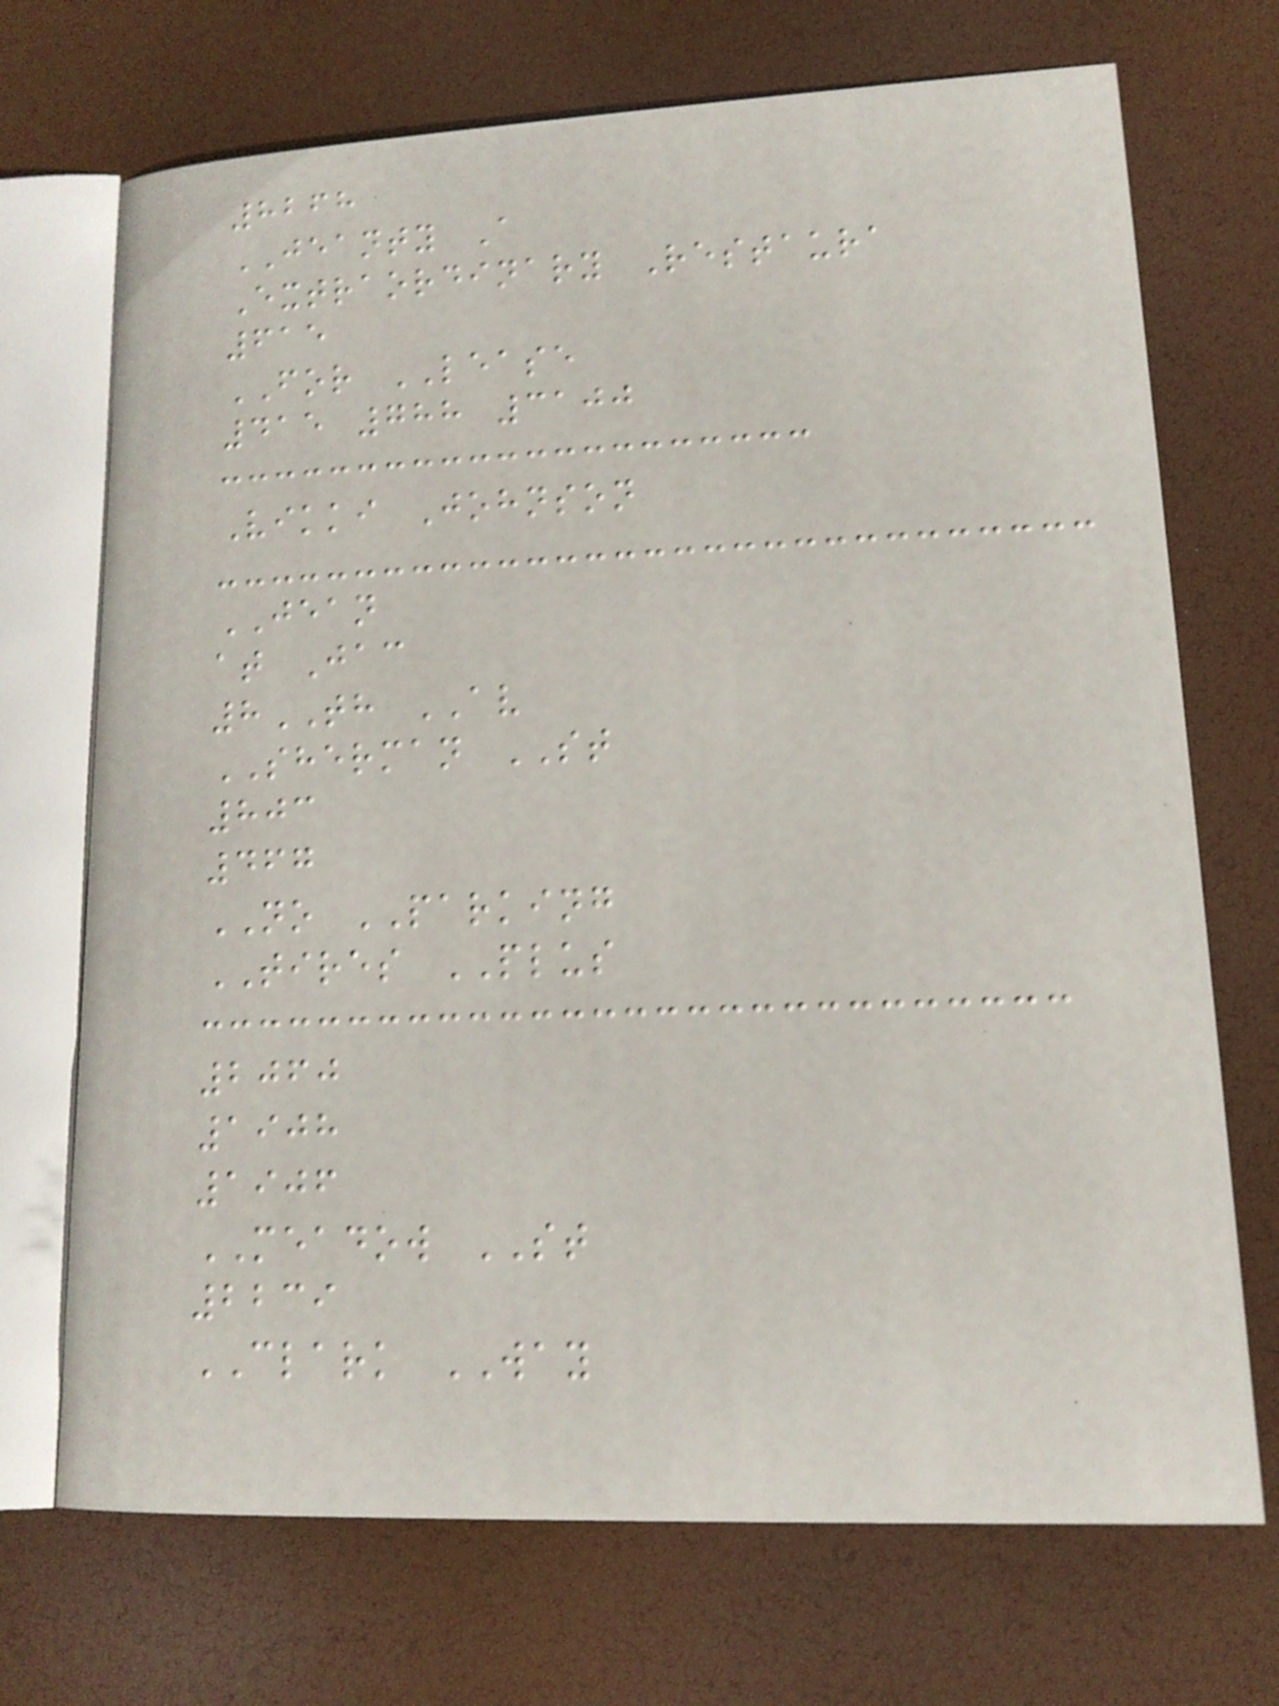8268
JEANTY A
Extraordinary Restaura
615
FOR LEASE
415 788 3100
Vikki Johnson
JEAN
at Jac
8TH AV
SHERMAN ST
803
467
NO PARKING
TIRES PLUS
2060
1908
1906
MEADOW ST
2239
CLARK WAY
